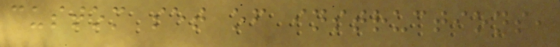custom set of instructions,
